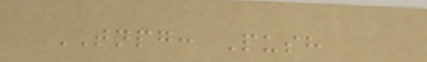TNPG: Push
